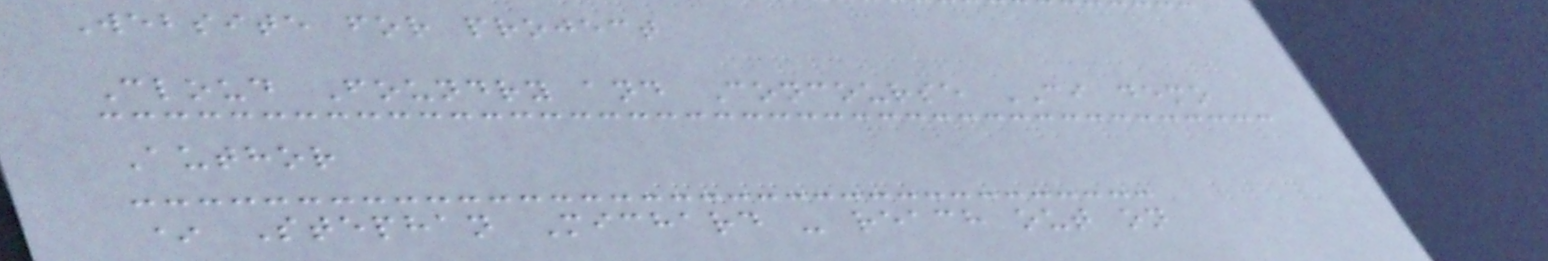Website for project
Cloud Foundry and Concourse CI demo
Author
* Stephan Michard - reach out on
